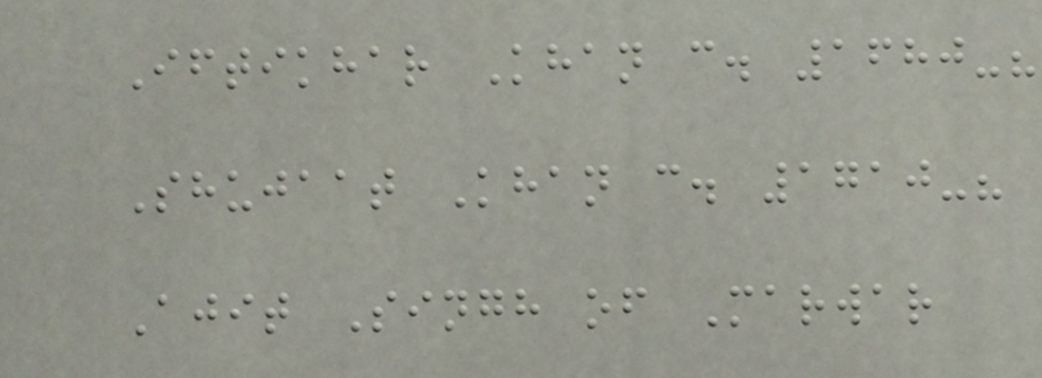Iftikhar Khan c. 1680-?
Shujaat Khan c. 1710-?
Ajit Singh of Marwar
